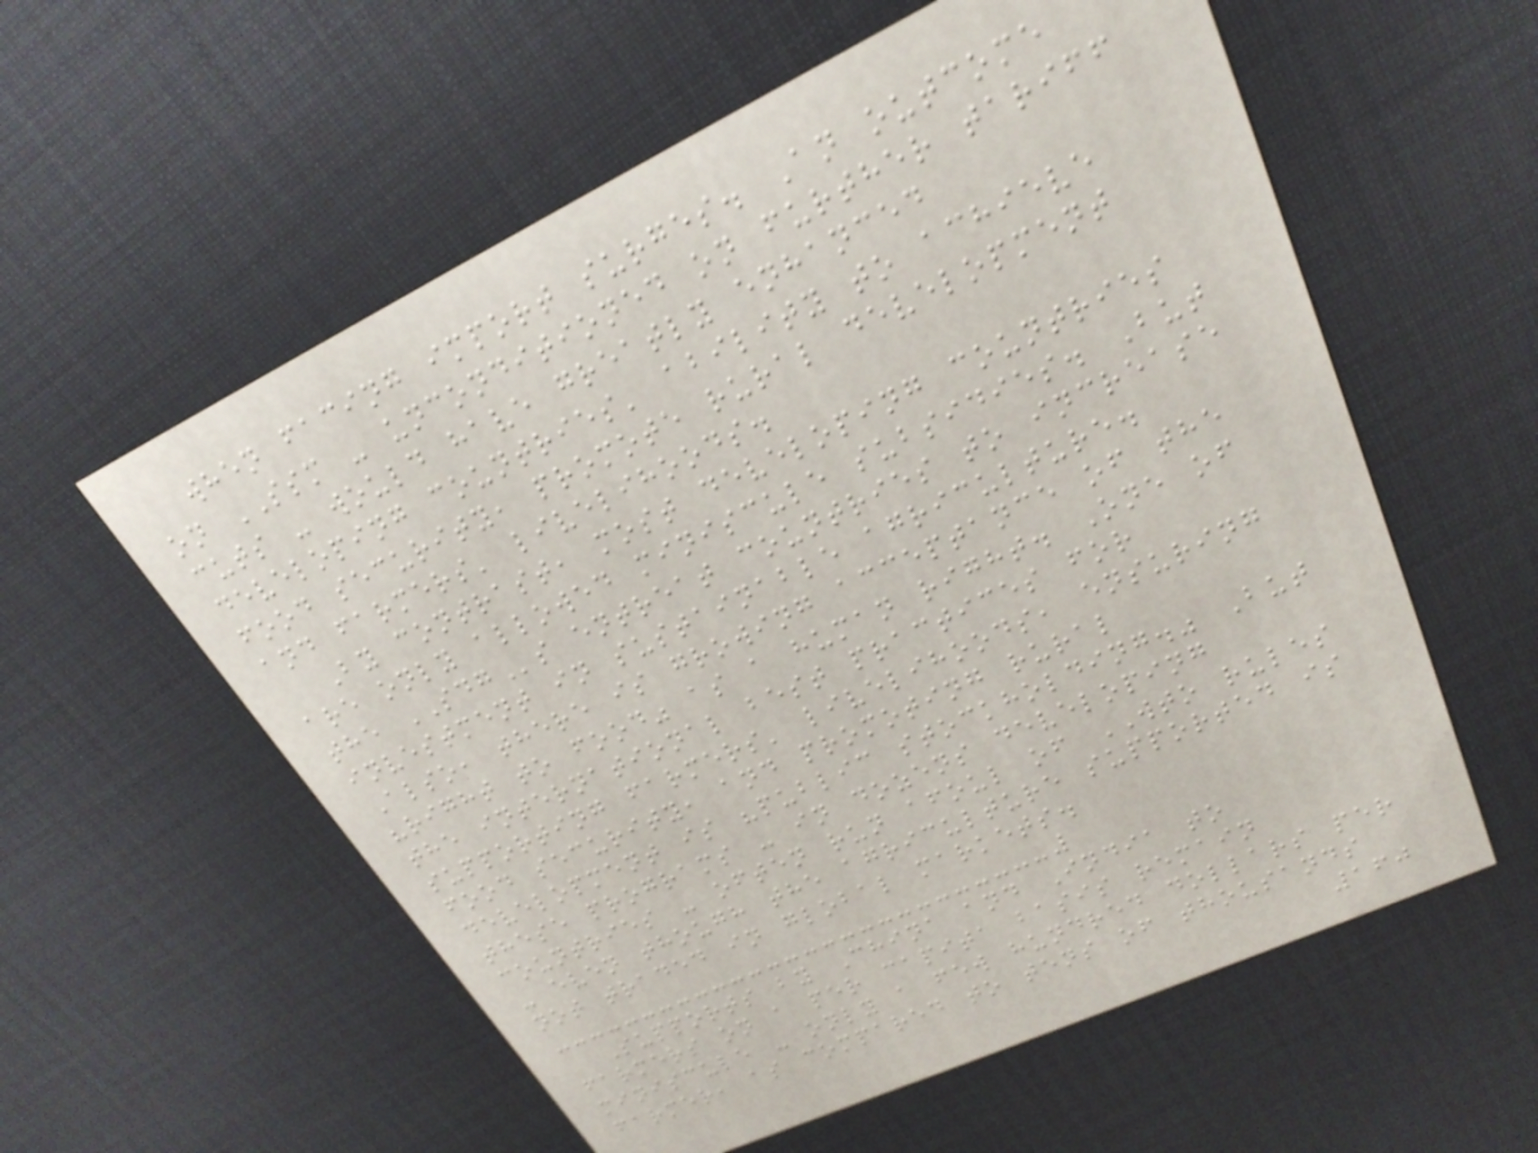when facing import surges. An outcome
on SSM - unconditioned on further tariff
cuts - would have greatly enhanced
developing countries' ability to achieve
food security, promote rural development
and farmers' livelihoods.
By contrast, most developing countries
are only allowed miniscule subsidies. But
the SDGs entreat countries to increase
investment in sustainable agriculture.
Also, there is growing acceptance of the
"right to food" as a human right. One of
the international best practices for
supporting farmers' livelihoods, ensuring
food security, and promoting rural
development is "public stockholding." But
these programs - in dozens developing
countries - often run afoul of WTO rules
- even though the agriculture supported is
not traded in global markets.
Supports by China and India to
farmers on a per capita basis remain
miniscule - only a few hundred dollars per
farmer, as compared to tens of thousands
160
